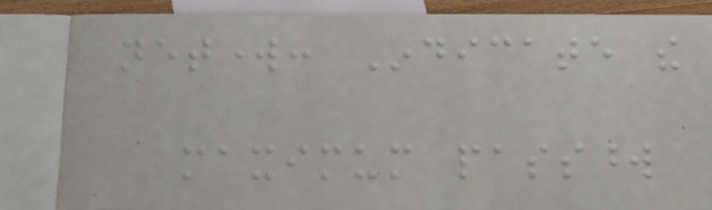network: Indicate the
maximum password
